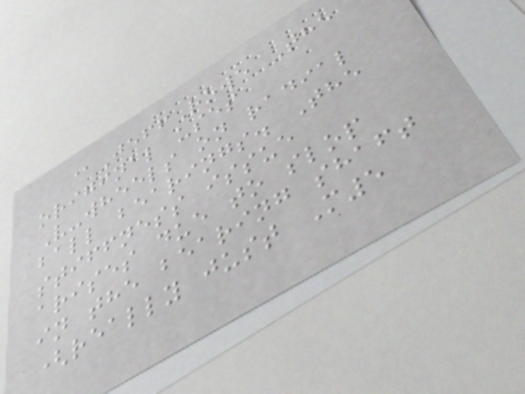@JeffRowe The
original uses
V-wheels on radial
ball bearings. The
stiffness issue
arises due to slop
in the bearing shaft
(really just M5
